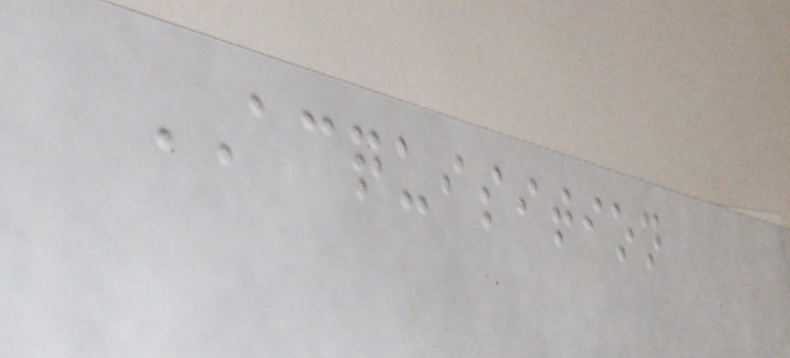ACQUISITION
